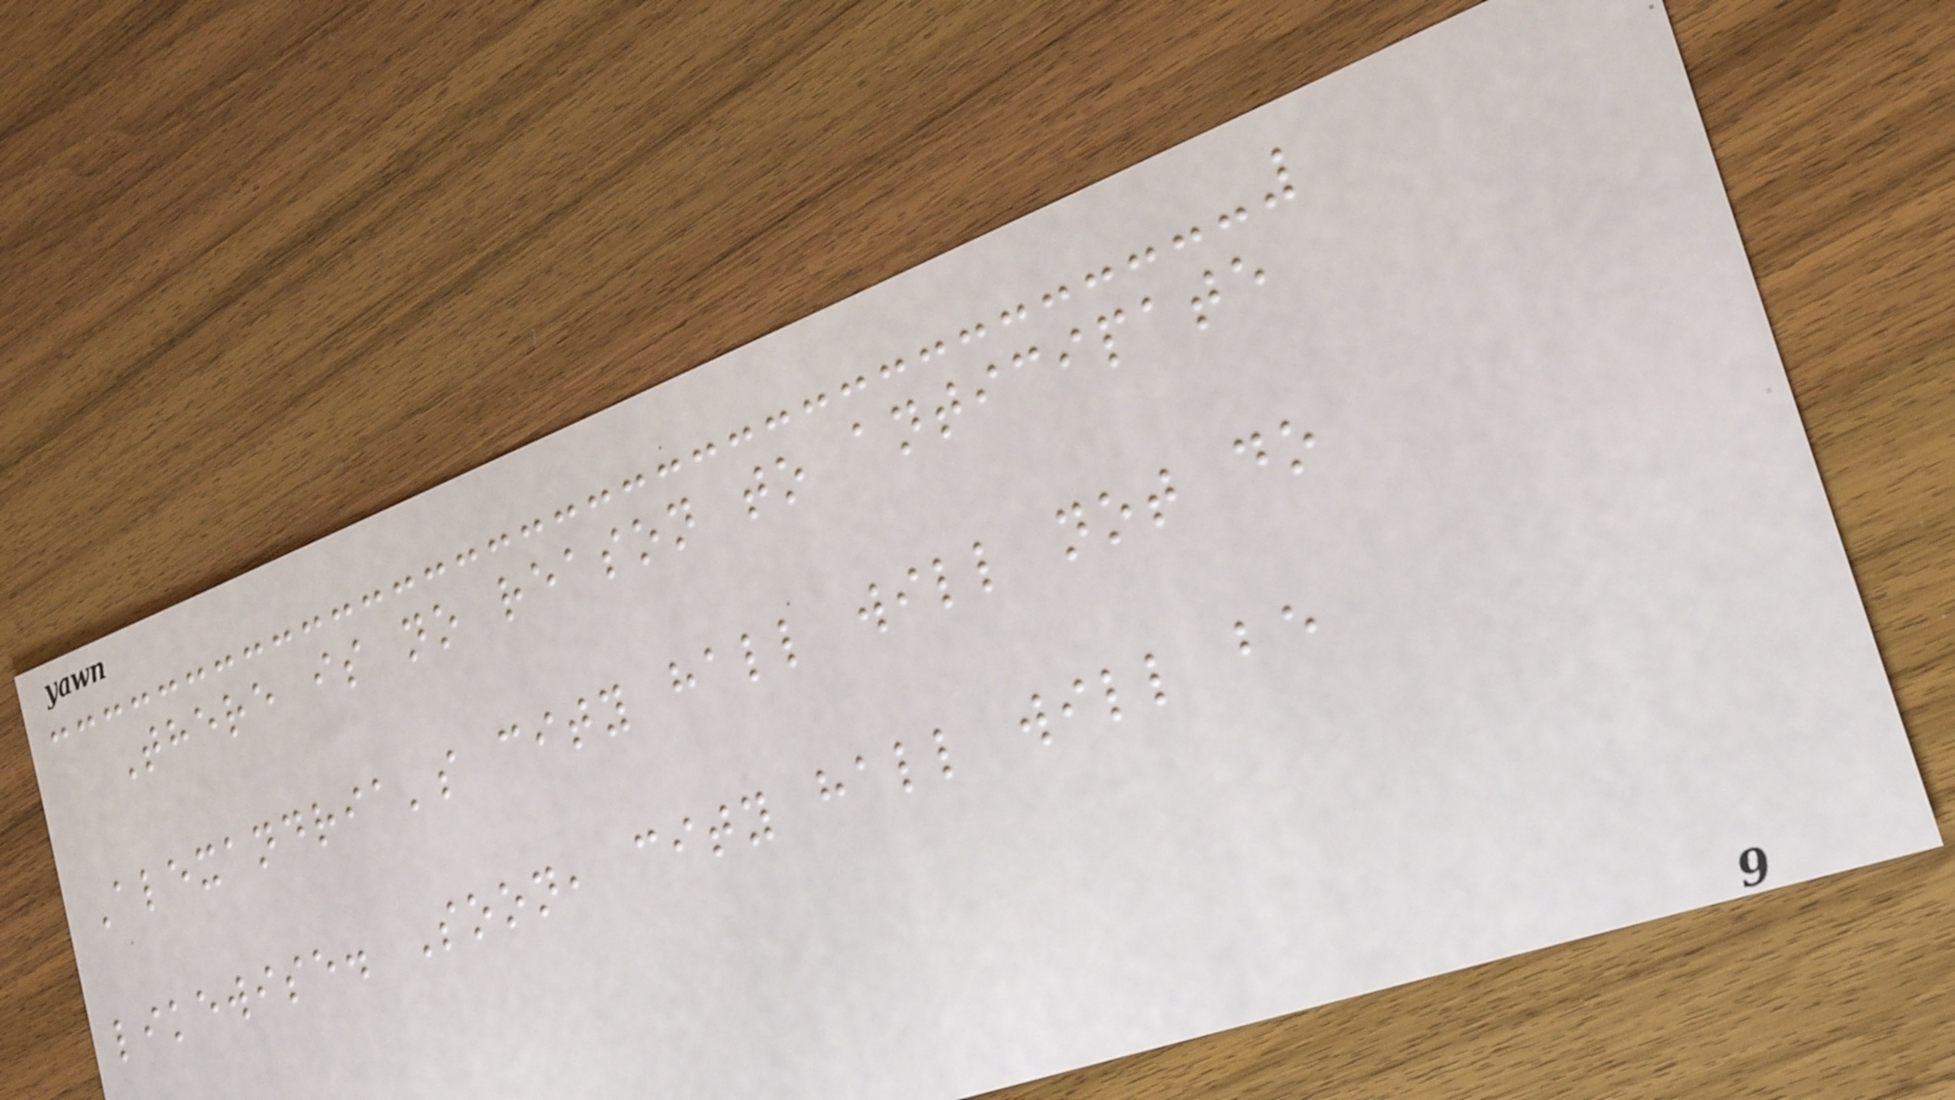There is no reason to anticipate
Alexandria's city hall will not do
likewise. Soon, city hall will be
